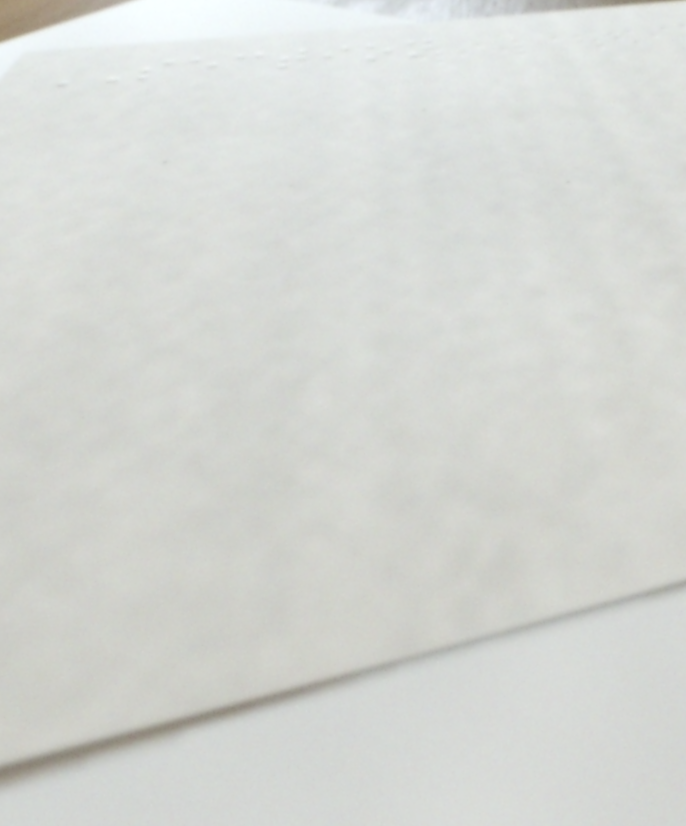SECTION
